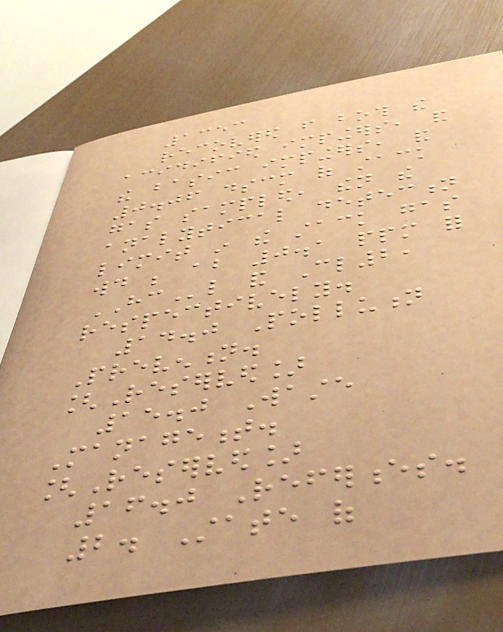1353
recovered from both the
acidified impingers, and
the basic impingers, and
0.06 dscm of stack
gas sampled, then the
analytical detection
limit in the stack gas
would be about 0.1 ppm for
HCl and Cl2,
respectively.
14.0 Pollution
Prevention.
[Reserved]
15.0 Waste
Management.
[Reserved]
16.0 References.
2. State of
